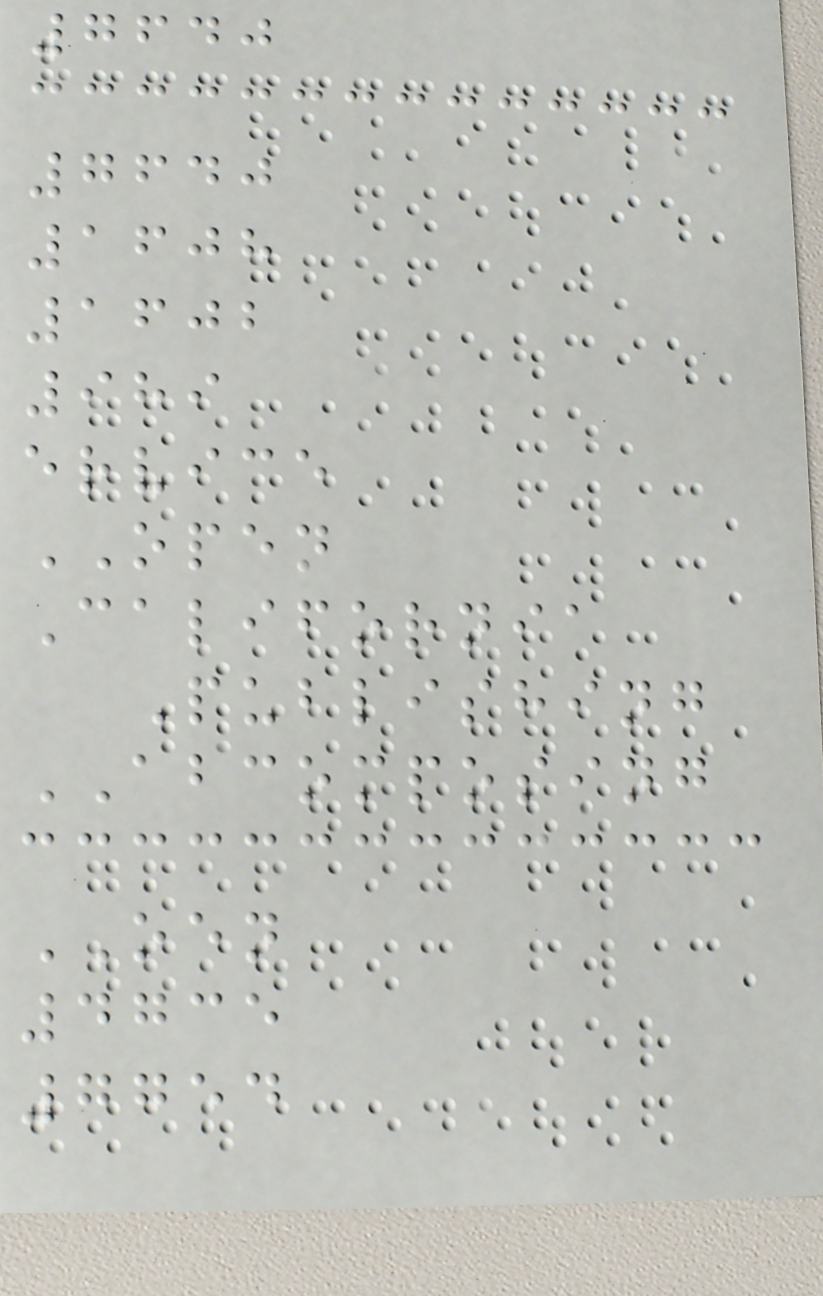7640
7640
1608
1602
989
ervice
OPEN
California
Publishing
ABCOMPOSING
OEN
4735
7754
